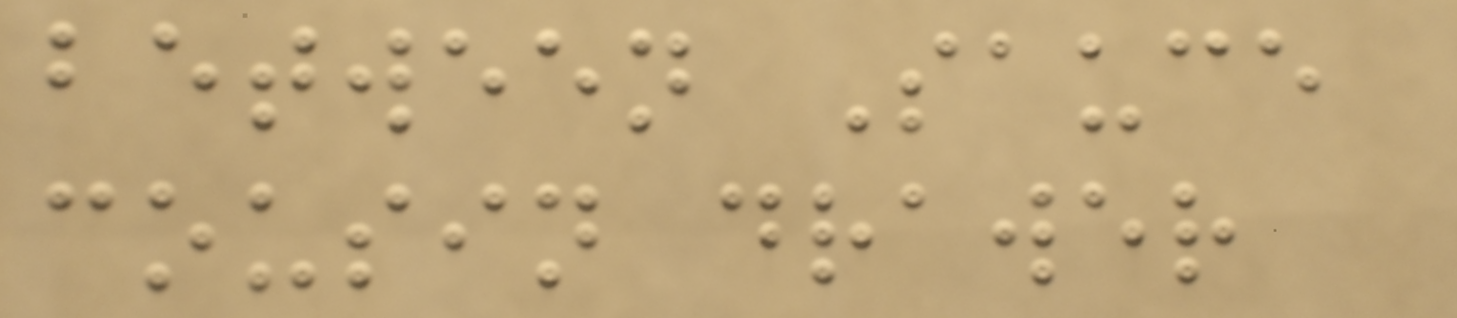between Sauce
cousin drawer
